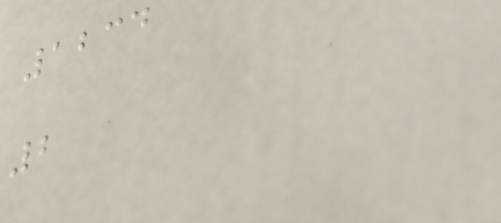1234
2
